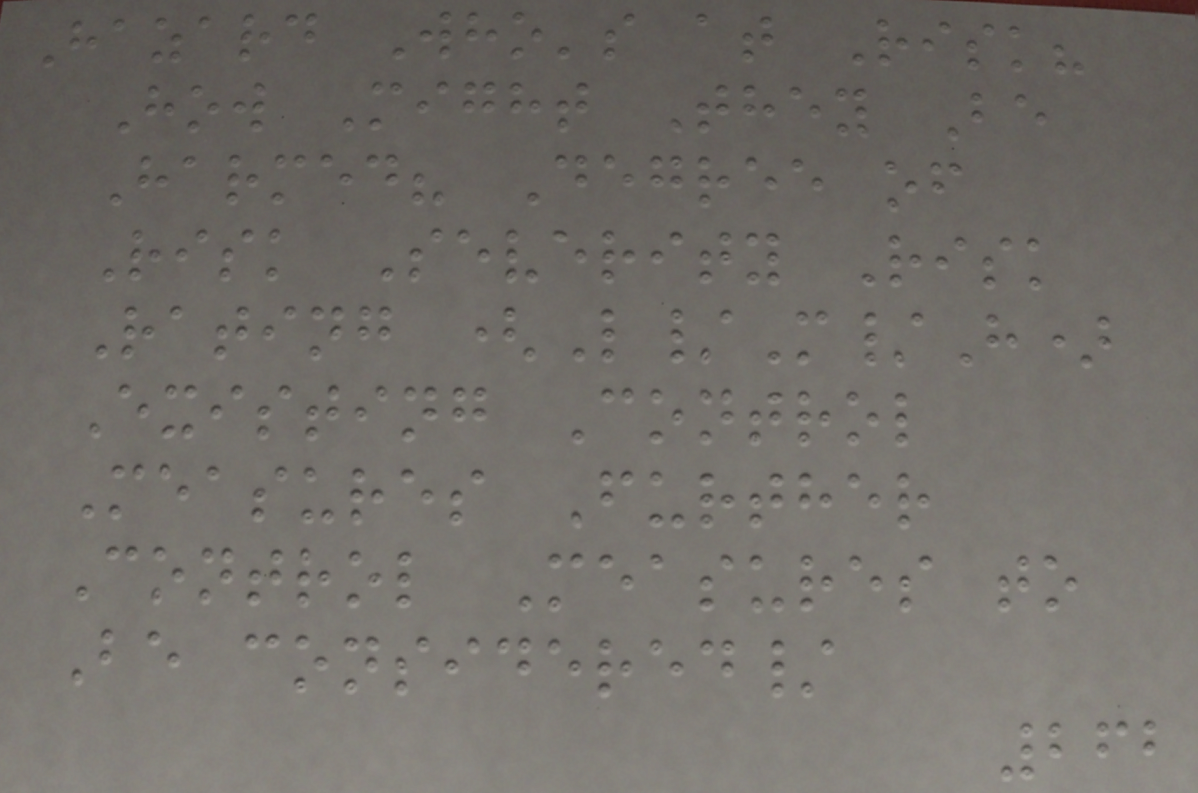Hazard Who's at Risk?
How Might They Be
Harmed? Degree of
Risk Severity Risk
Rating (L/M/H)
Existing Control
Measures Further
Control Measures to
Be considered/
262
